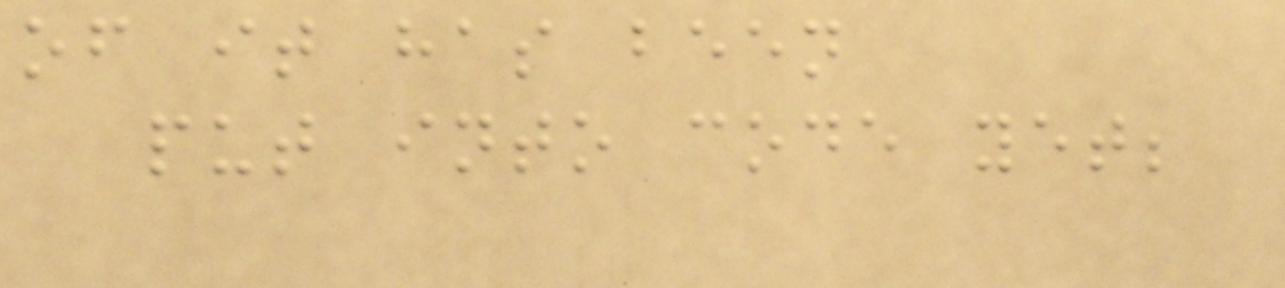of it has been
put into code yet;
